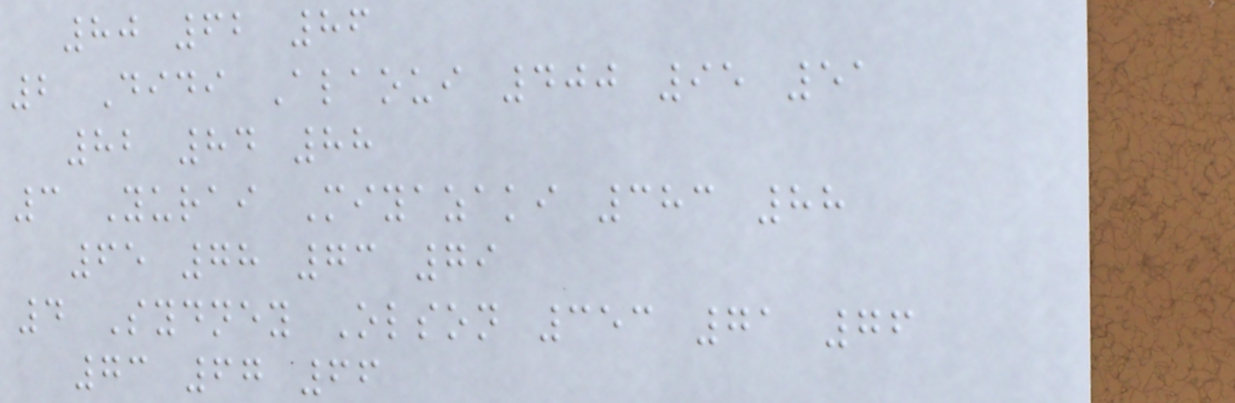80 62 86
2 Didi Alaoui 400 95 51
82 84 88
3 Yurai Miyazaki 383 88
65 78 73 79
4 Sydney Olson 353 71 76
73 67 66
